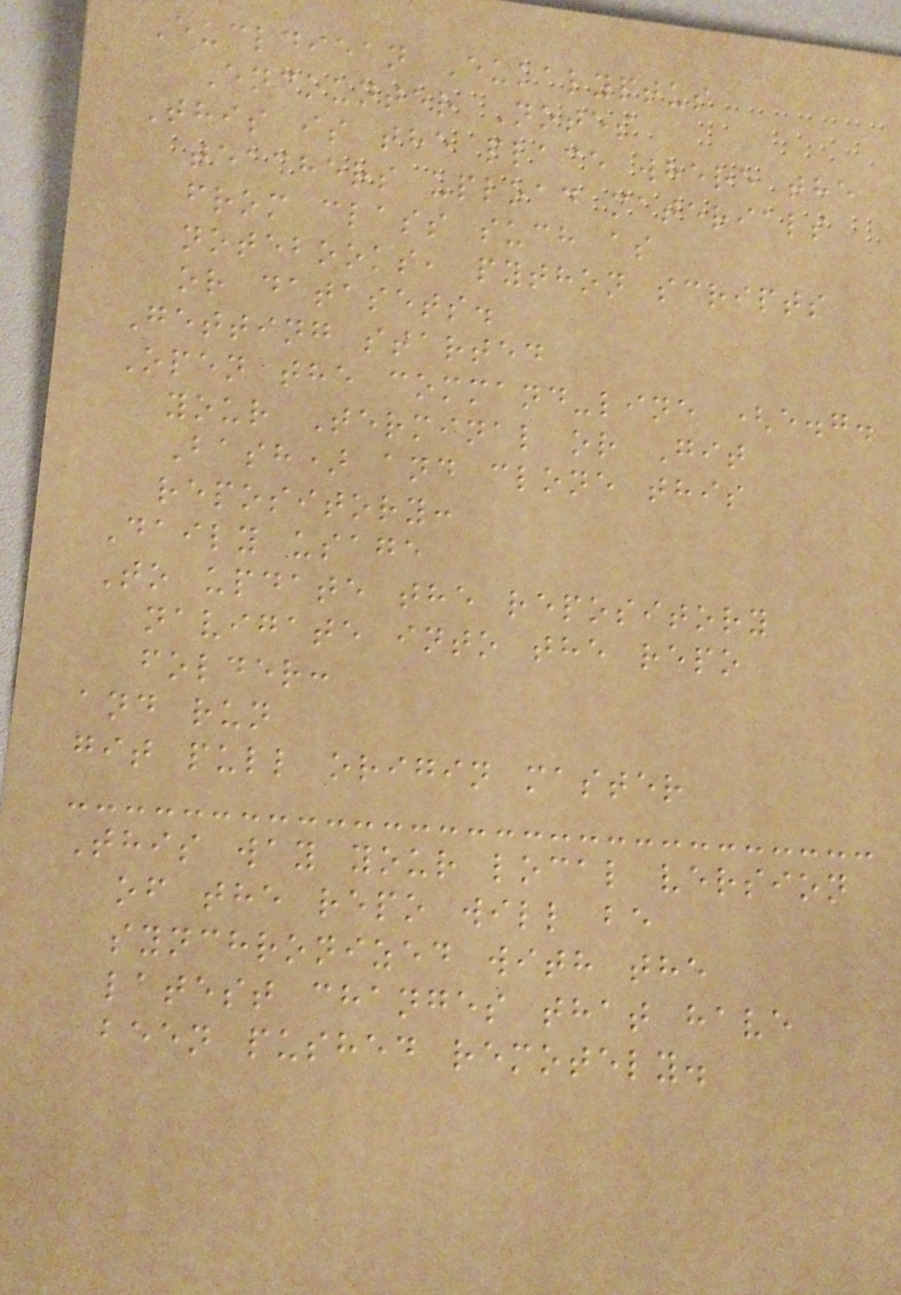Eucldiean Eukalyptus
Encounter Notes
This is the place where the
teachers upload materials
from class such as
notebooks, python scripts
or datasets.
Getting started
Open the command-line (e.g.
your Terminal or Git
Bash) and clone this
repository:
Daily usage
To update the repository
navigate into the repo
folder:
and run
git pull origin master
This way your local version
of the repo will be
synchronized with the
latest changes that have
been pushed remotely.
